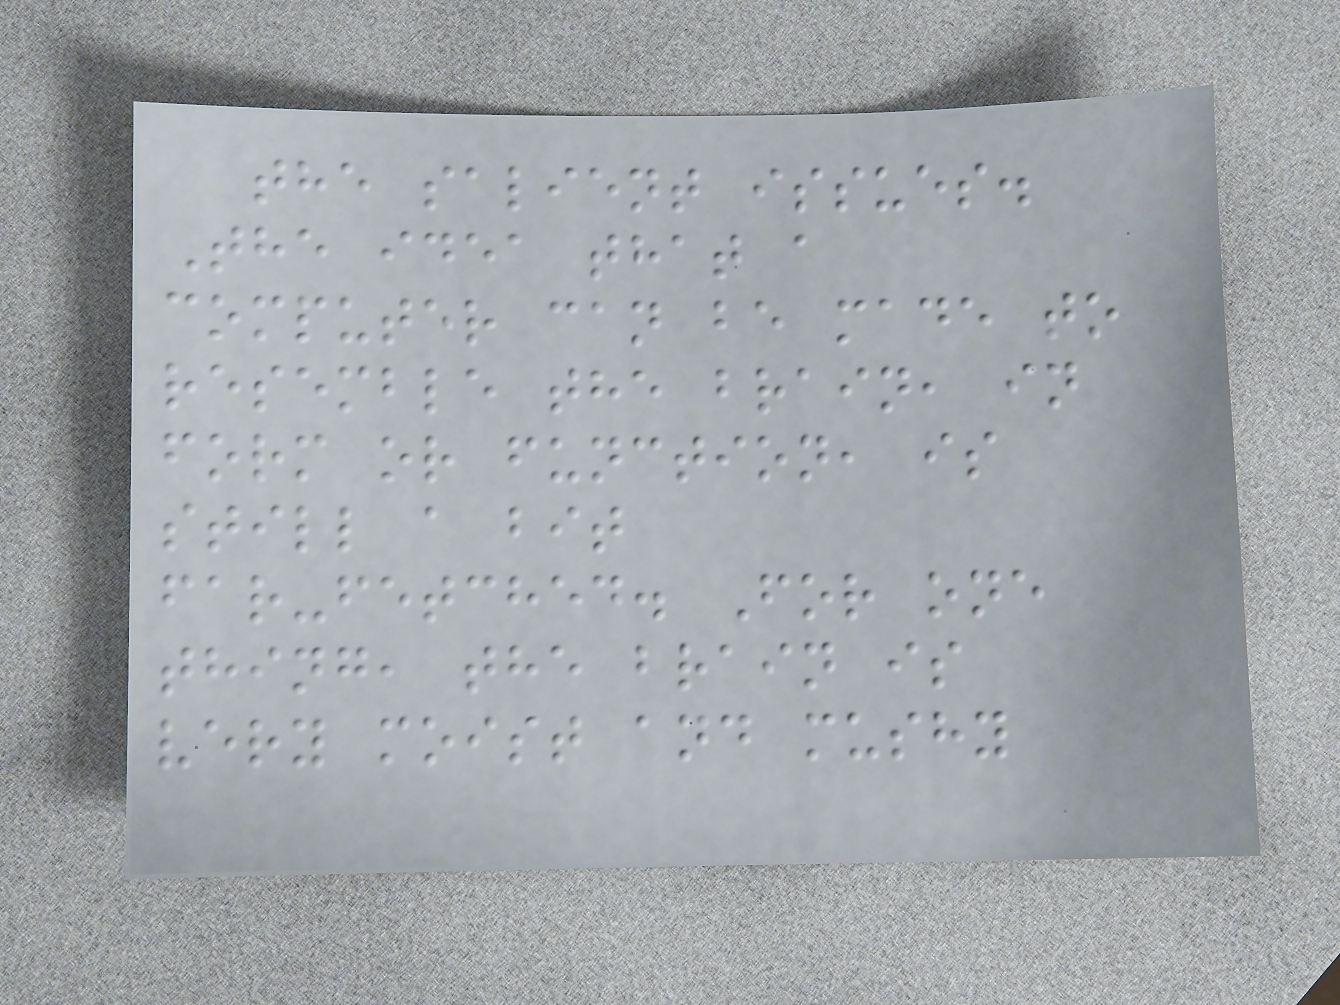the salient issues.
The idea that a
computer can be made to
resemble the brain, in
form or function, is
still a bit
far-fetched. For one
thing, the brain is
very moist and mushy
